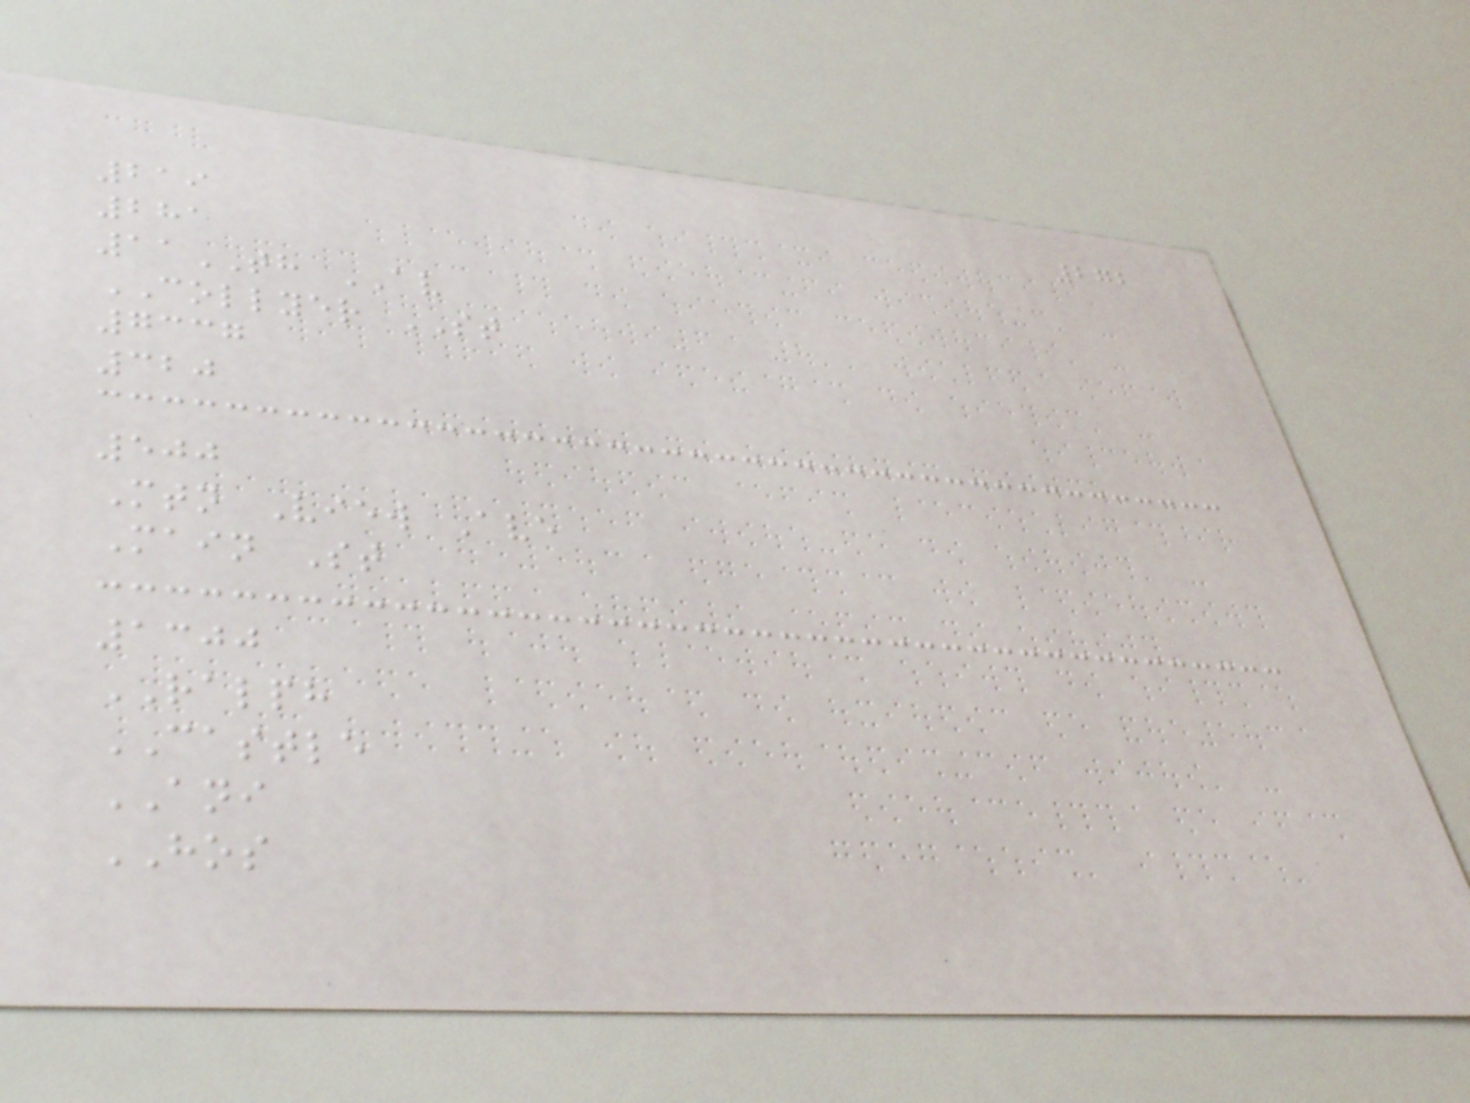272
219
281
11TH AV
COLLYER ST
7337
320
500
Mtn View Ave
Main St
1300
RALPH
CASTLE
ANI
HOS
